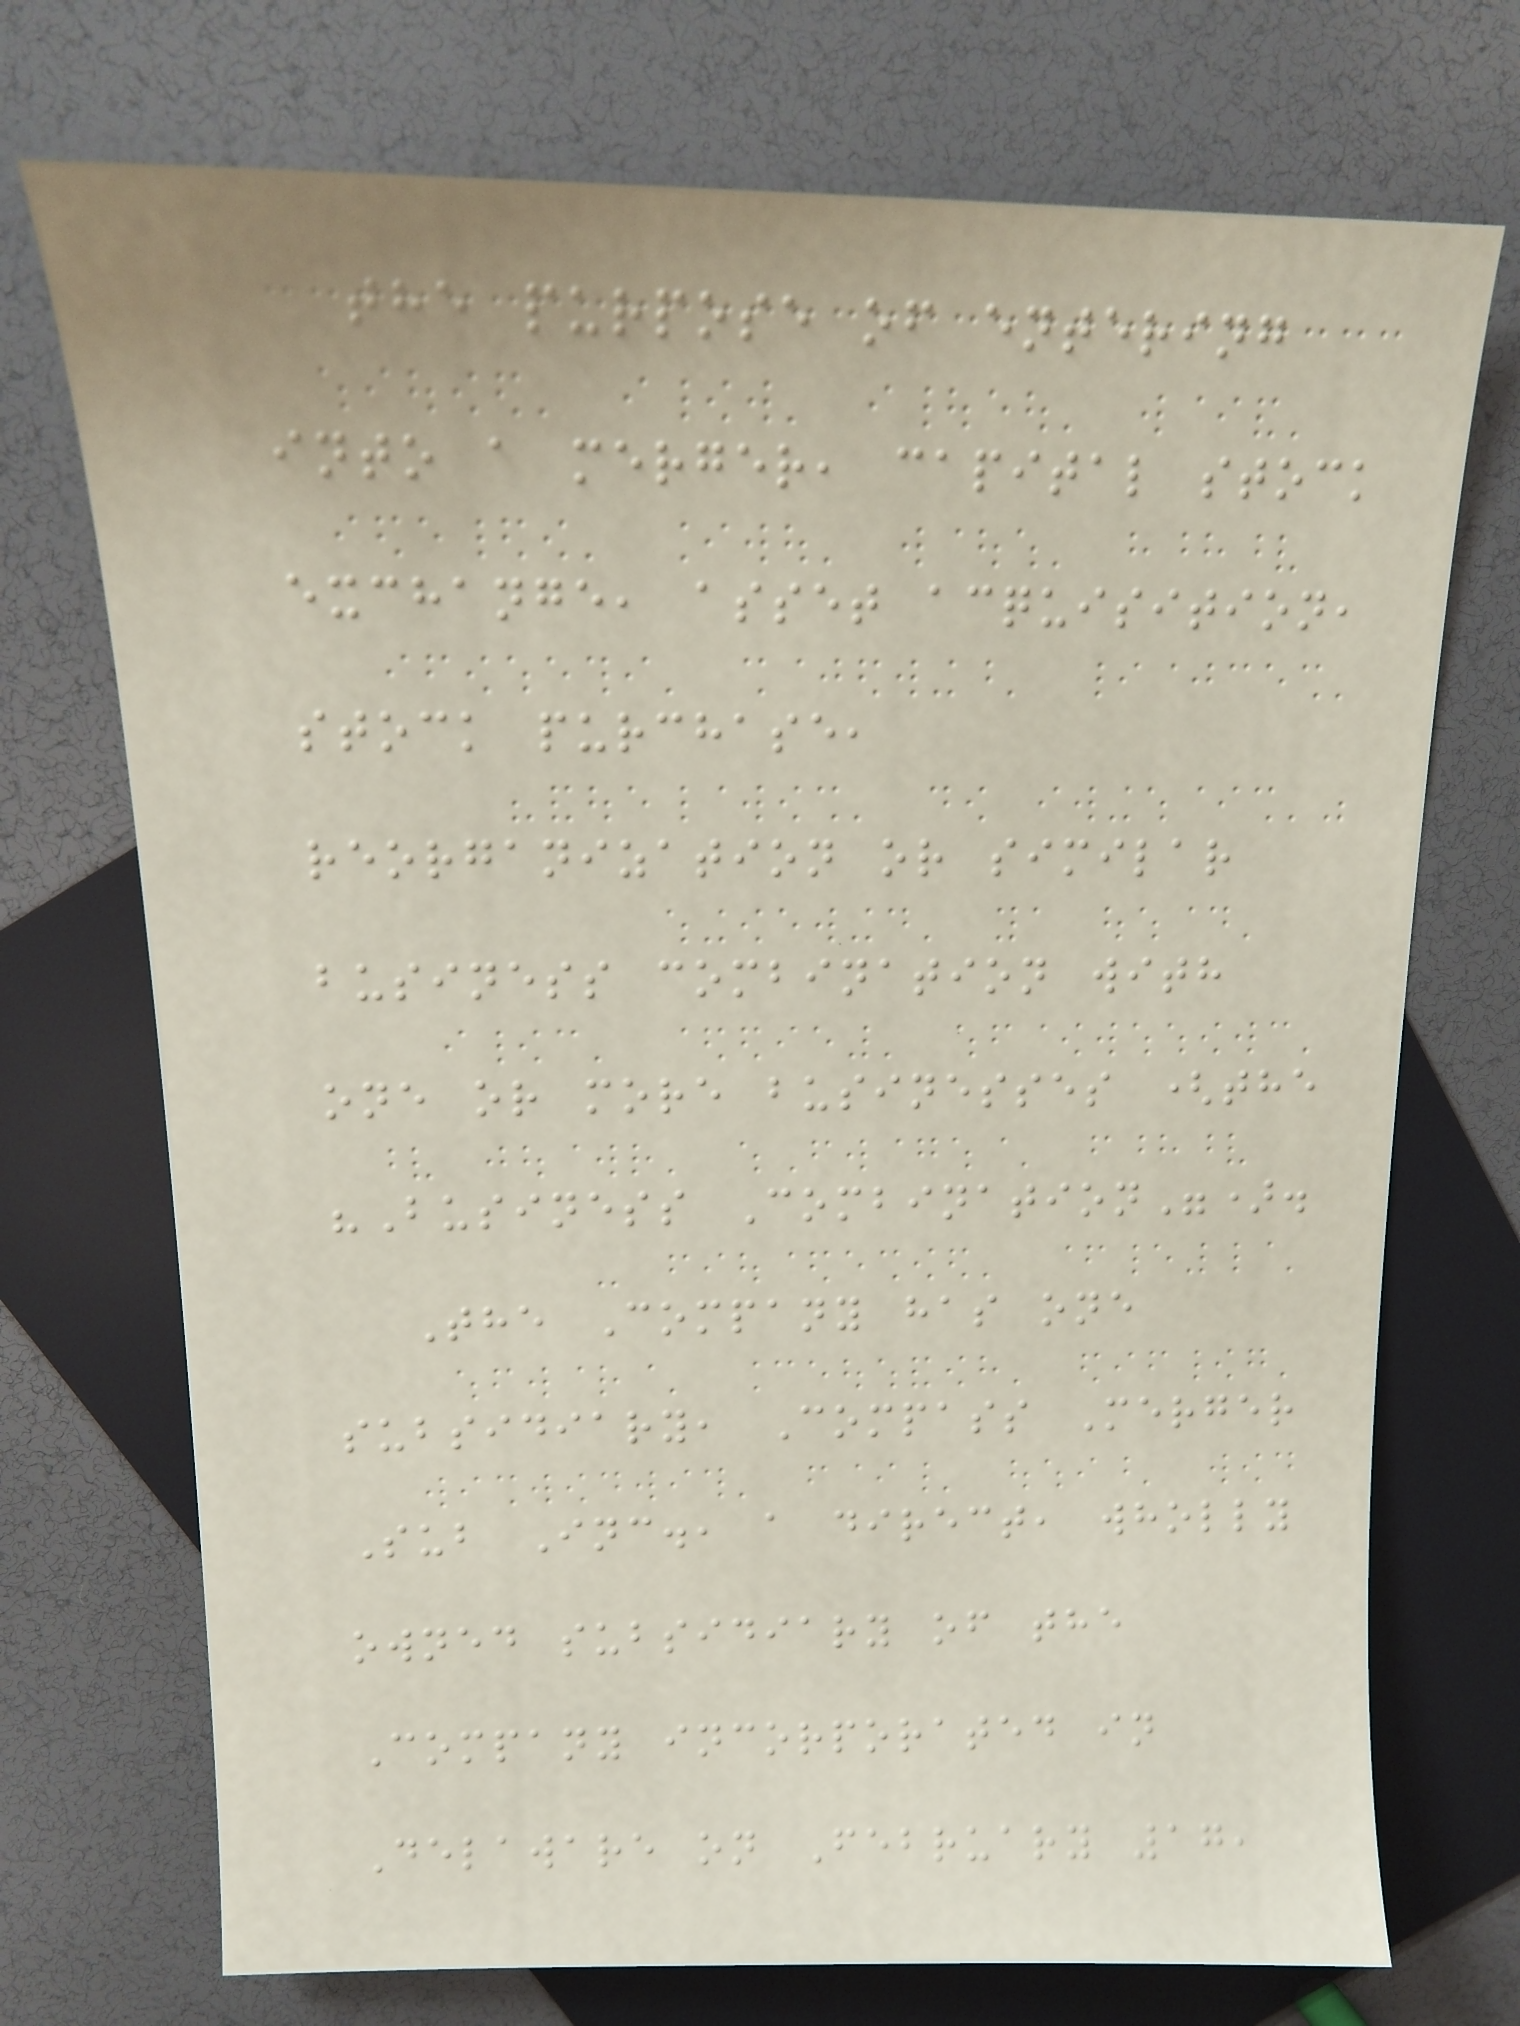the purpose of entering
into a merger, capital stock
exchange, asset acquisition,
stock purchase,
reorganization or similar
business combination with
one or more businesses (the
"Business Combination").
The Company has one
subsidiary, Compass Merger
Sub Inc., a direct, wholly
owned subsidiary of the
Company incorporated in
Delaware on February 17,
